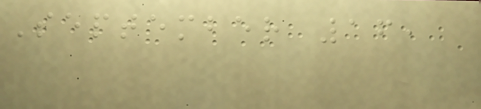September 16,
